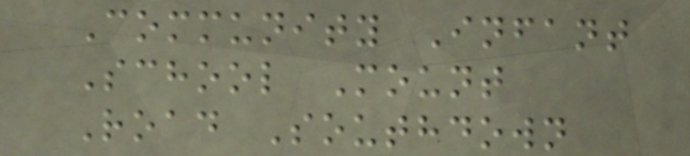Community Infant
School Mount
Road Southdown
